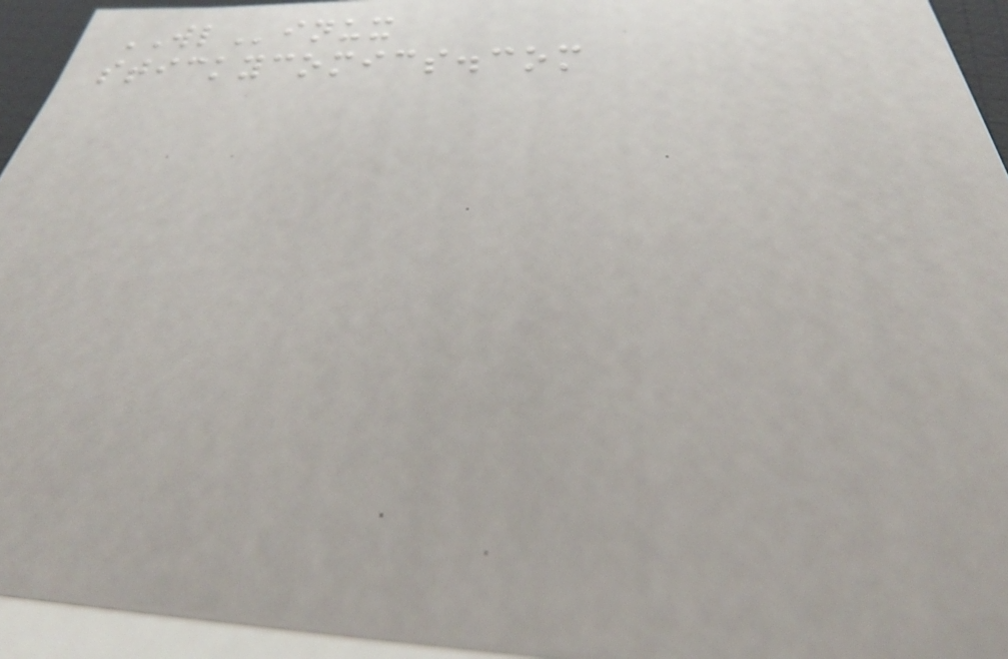WLinux
stickycomics.com
